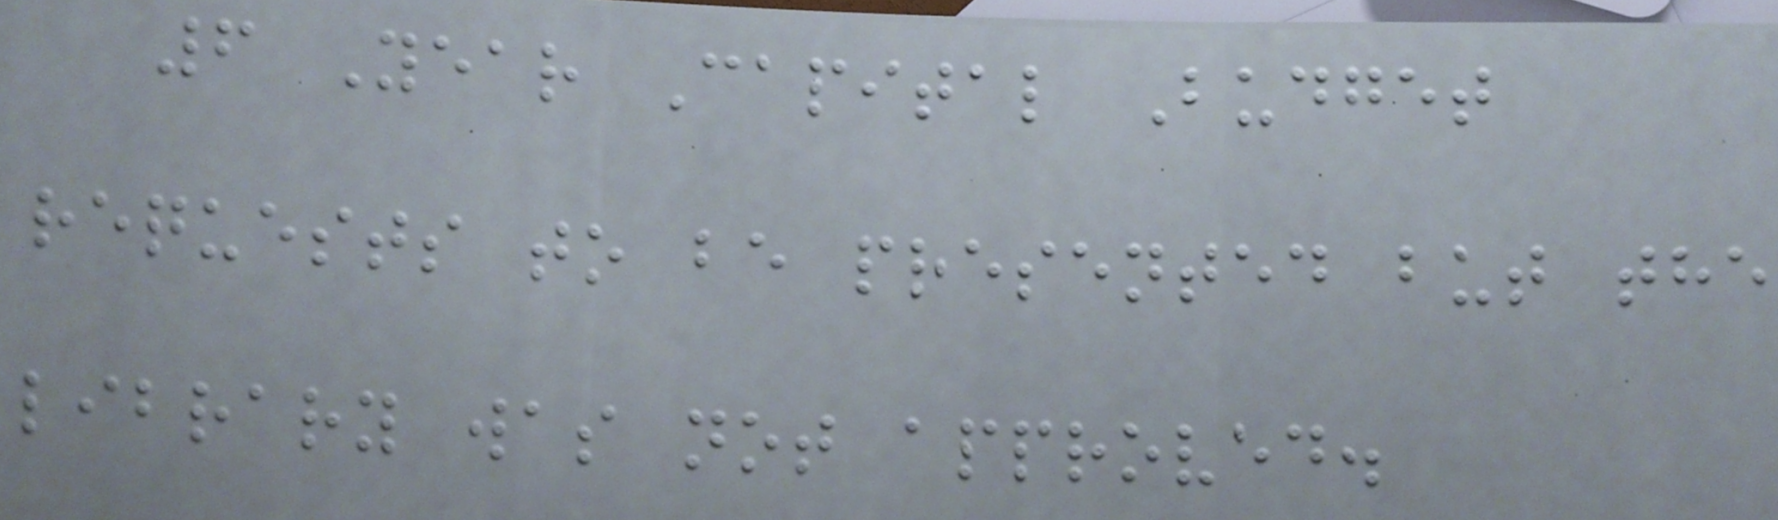6 Year Capital Budget
requests to be presented but the
library was not approved.
